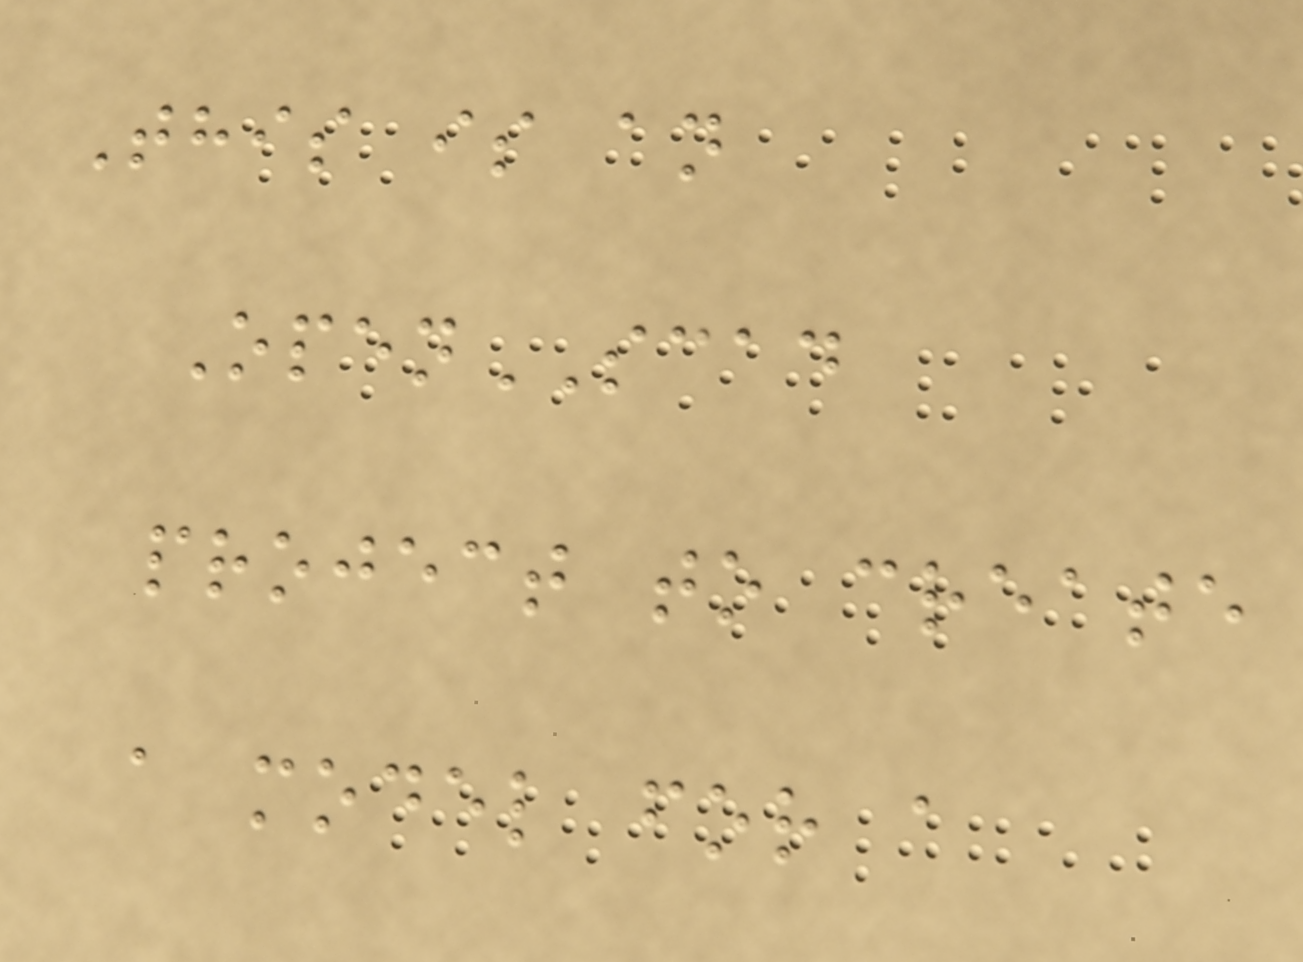This is an
OpenSCAD
project to create
a model for a
